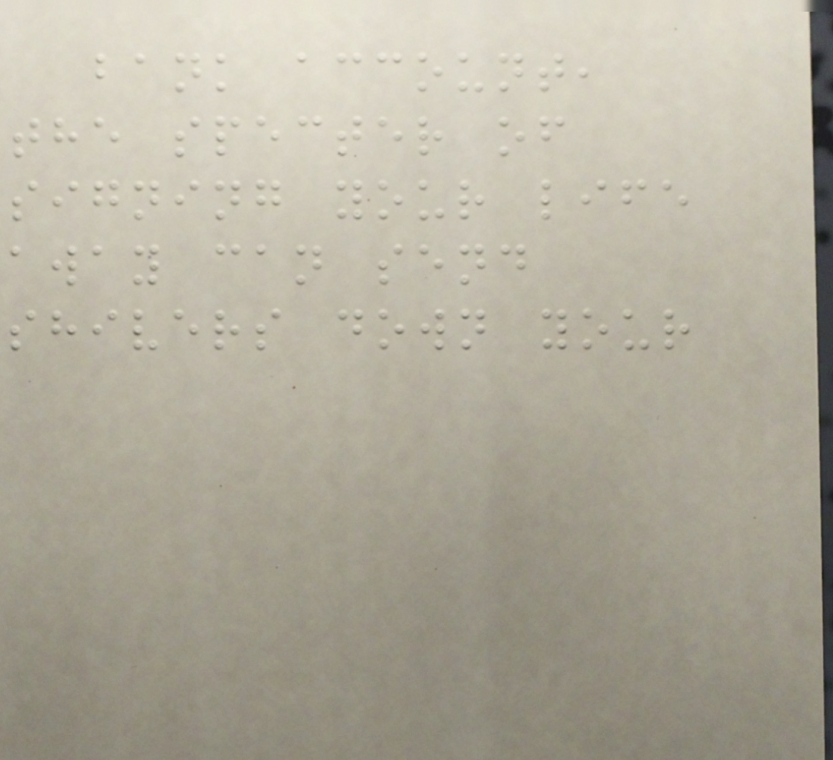bank account,
the specter of
signing your life
away can send
shivers down your
